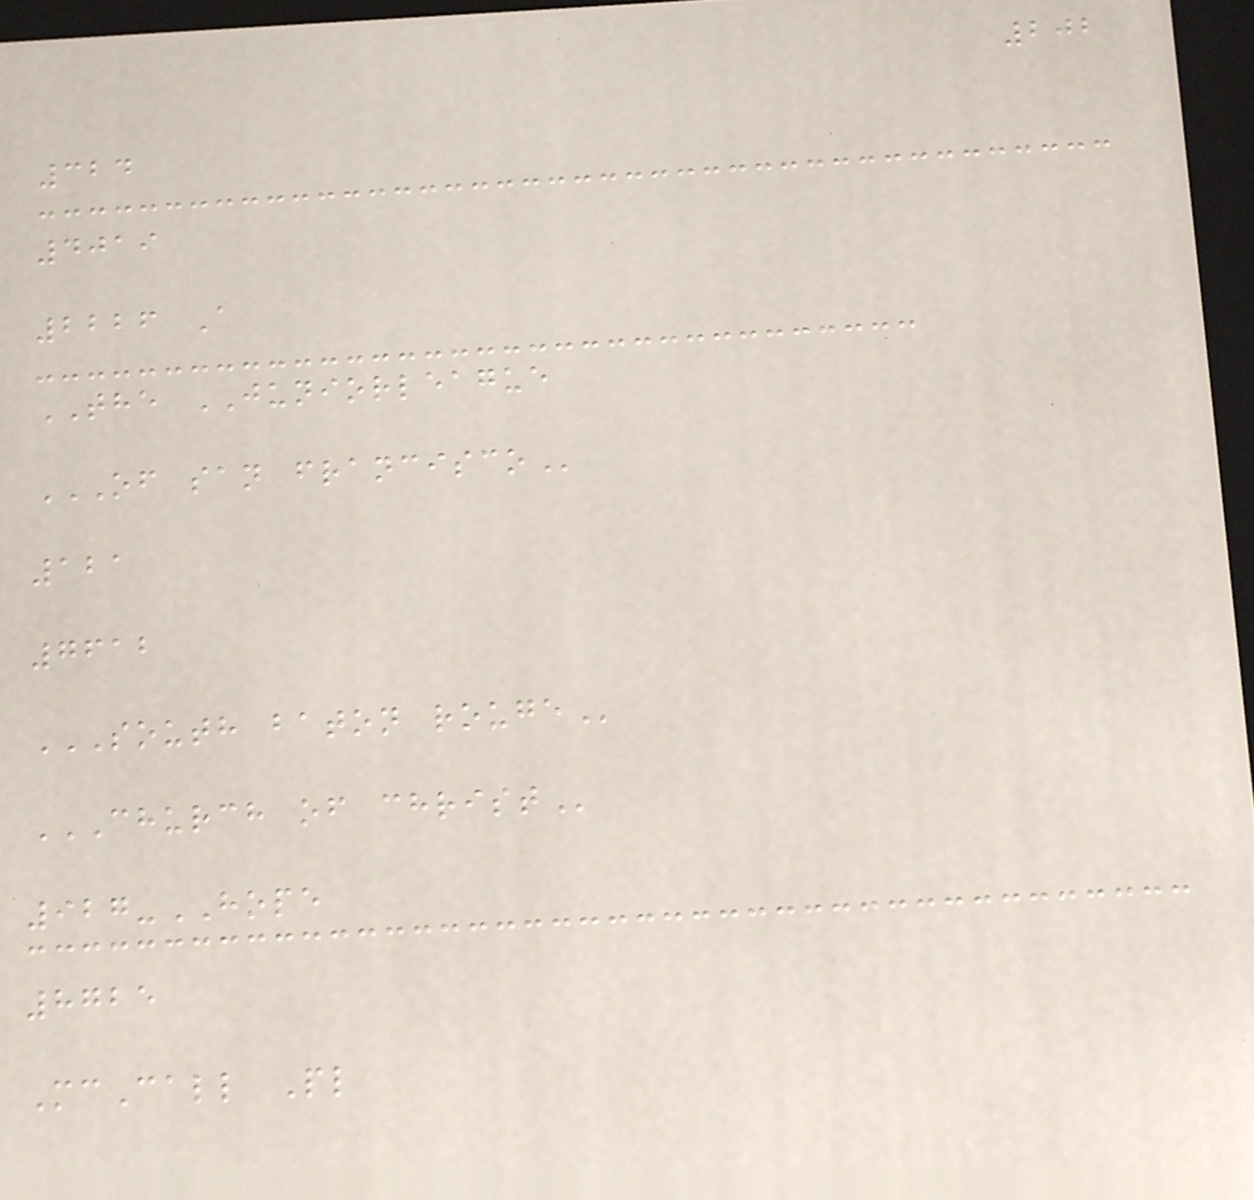202
324
4019
2226 A
THE JUNIORLEAGUE
OF SAN FRANCISCO
121
7612
SOUTH BATON ROUGE
CHURCH OF CHRIST
927-HOPE
8725
McCall Pl
